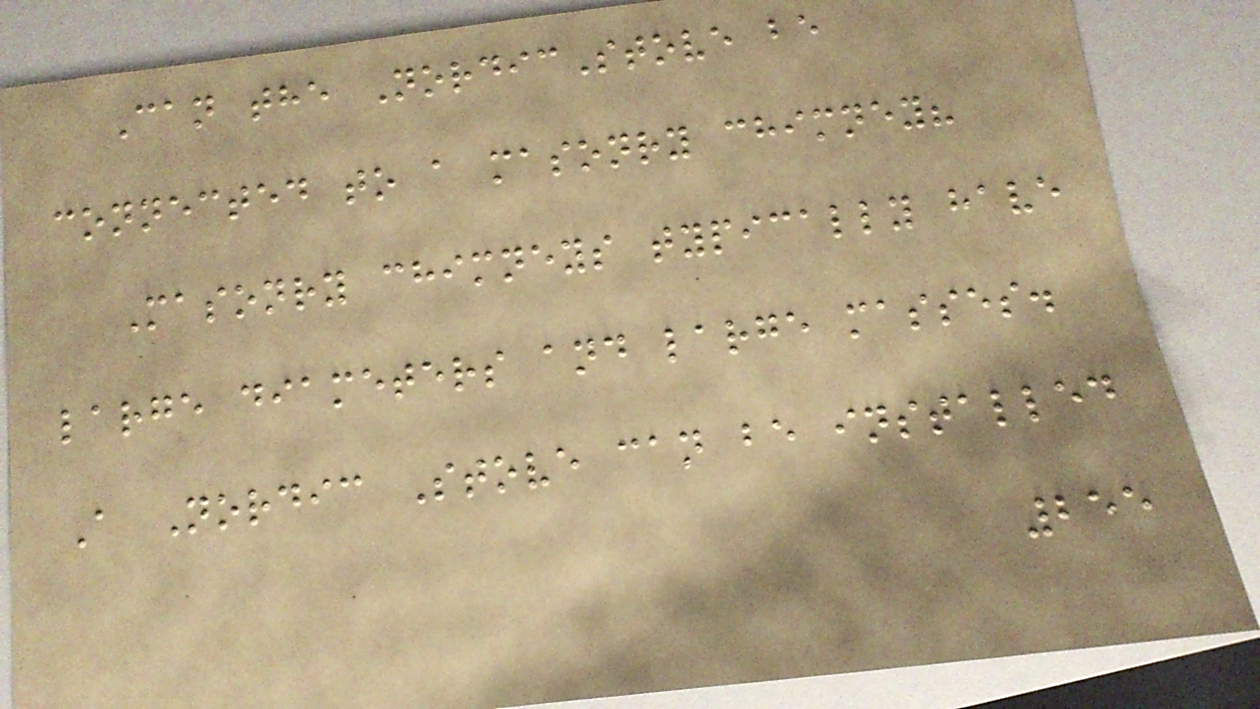Can the NordicStove be
connected to a masonry chimney?
Masonry chimneys typically have
large diameters and large masses.
A Nordic Stove can be installed
255
